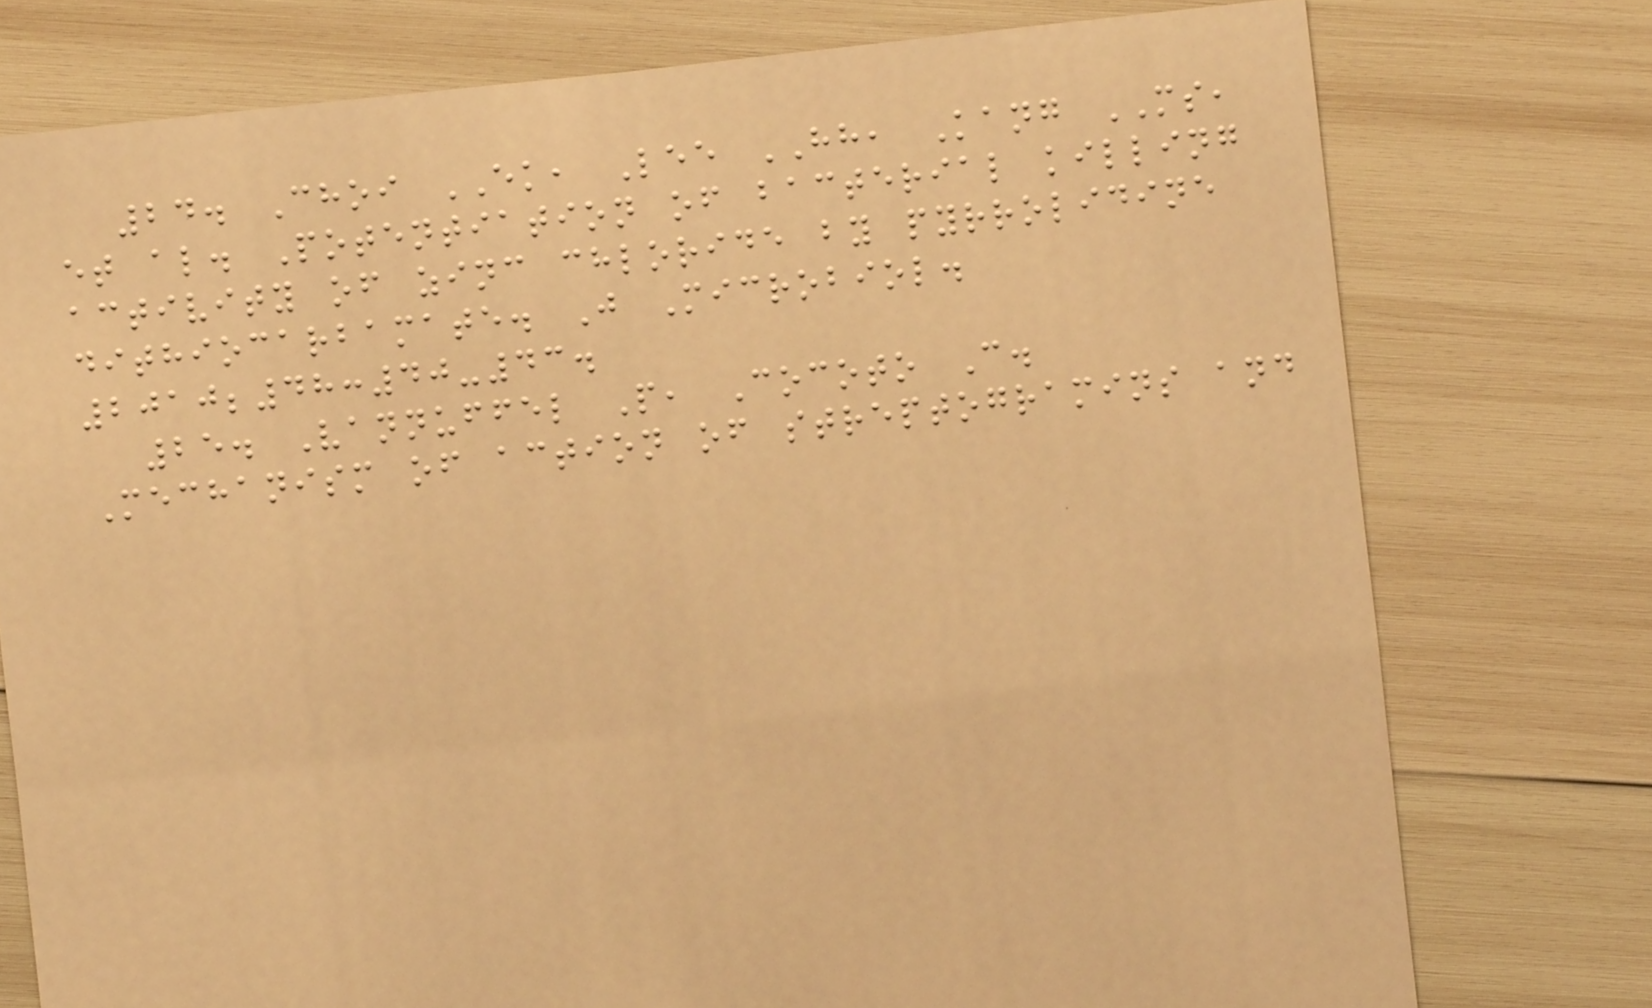24. Choi EK, Lee HH, Kang MS,
et al. Potentiation of bacterial killing
activity of zinc chloride by pyrrolidine
dithiocarbamate. J Microbiol.
2010;48:40-43.
25. Vannuffel P, Cocoto C.
Mechanism of action of streptogramins and
